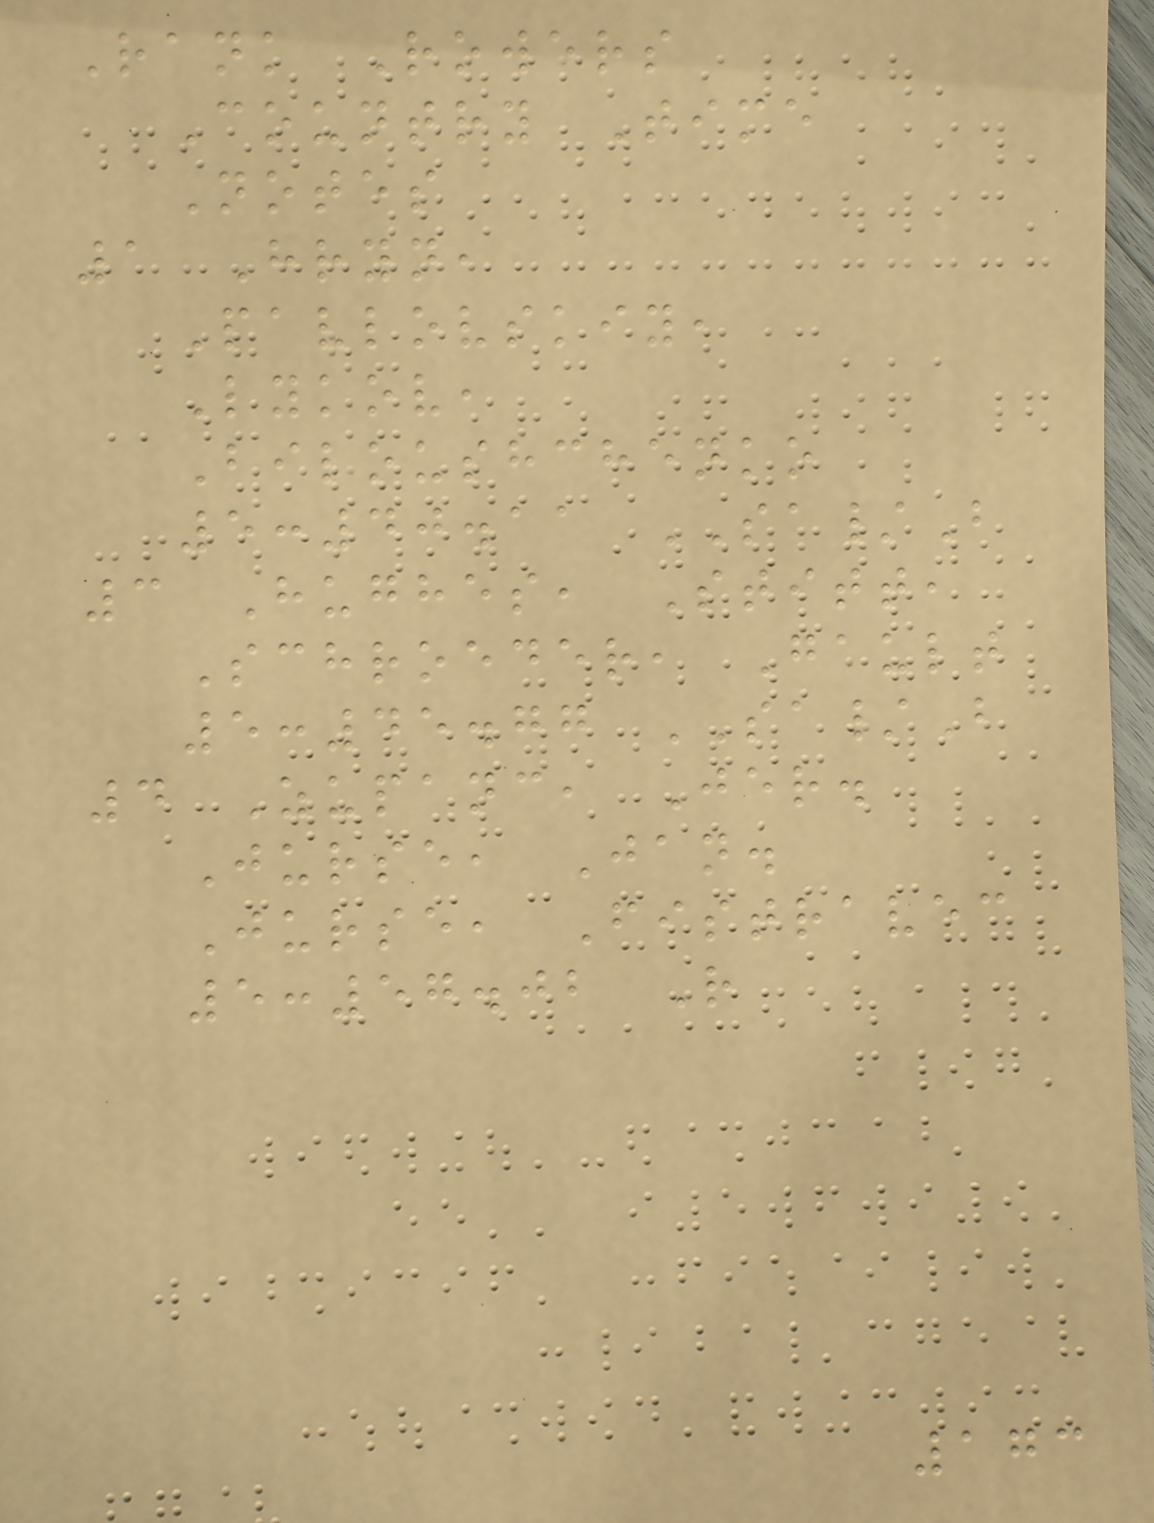Rank Rowers
Country Time
Notes
1 Hryn,
Pavlovskiy,
Lykov,
Biloushchenko
5:40.11 SA/B
3 Hughes, Stitt,
Schroeder, Gault
5:45.77 SA/B
4 Zupanc, Jer.
Jurse, Jan.
Jurse, Fistravec
5:57.02 R
173
